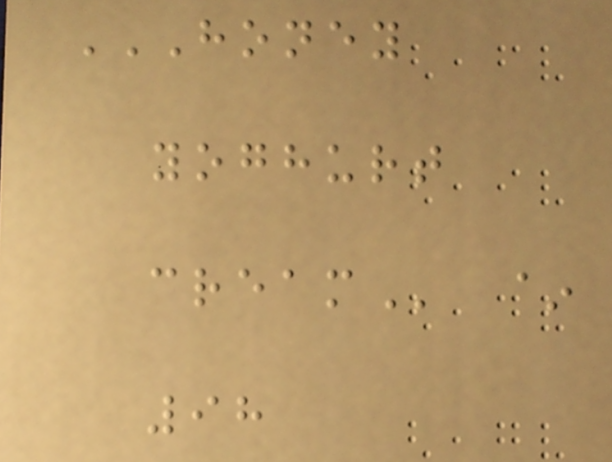HONEY
YOGHURT
CREAM ~
98
